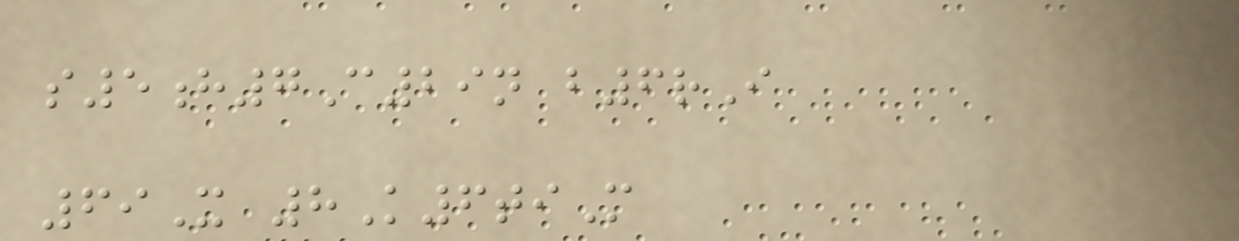s5h7C29n b6rI
69X 8K6tiM
